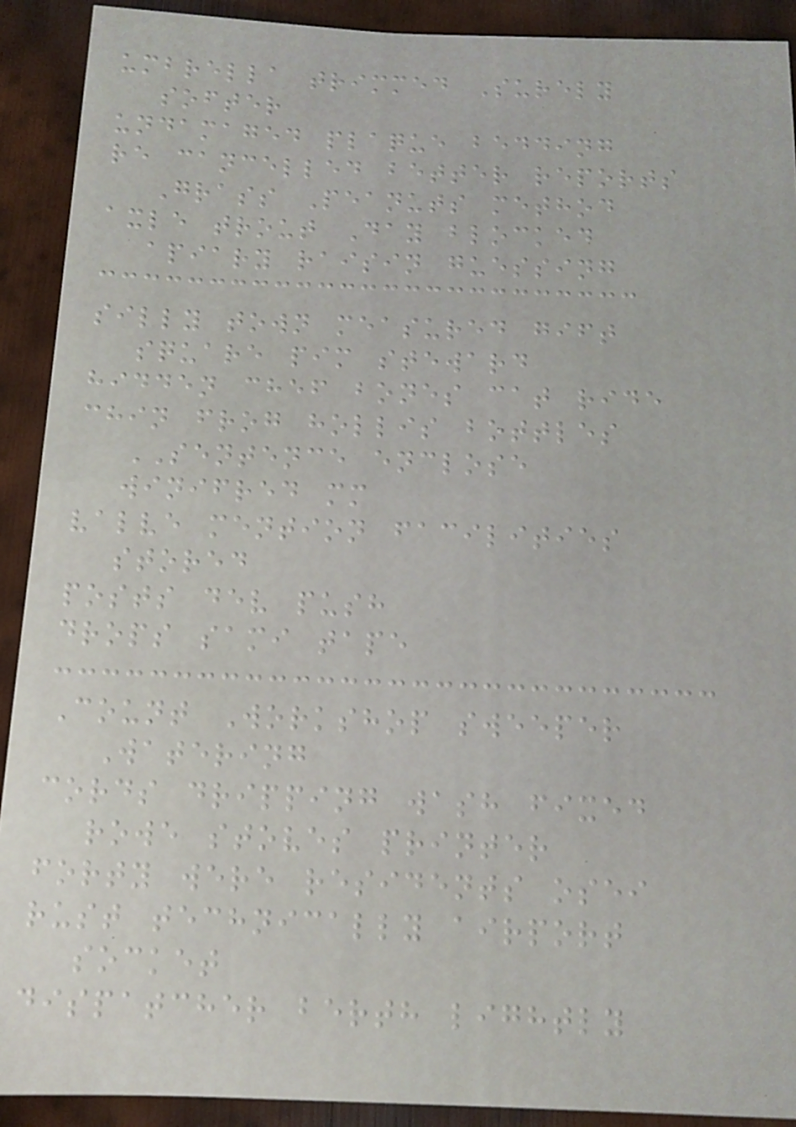umbrella trimmed Surely
softer
undamaged plaque bedding
re cancelled better reports
Grass Peanuts method
axle trout Day blocked
apiary raisin guessing
silly town measured gift
square pim steward
hidden chef bones cat ride
chin frog hollis bottles
SENTENCE enclose
winifred mm
valve mention facilities
stored
posts dev push
drops sami tape
Count Workshop sweeper
Watering
cords dripping wash fixed
rowe stoves printer
forty were residents osei
rust technically airport
socket
dispatcher berth lightly
